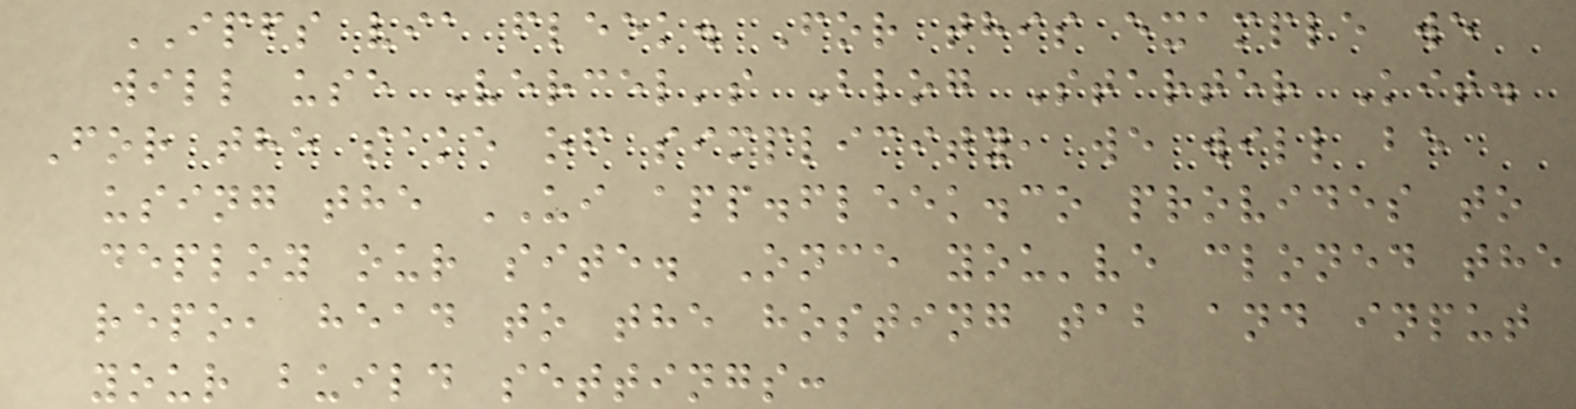IPFS via fleek. For this example we
will use Vercel's Blog Starter Kit.
For the sake of simplicity, we will be
using the UI app.fleek.co provides to
deploy our site. Once you've cloned the
repo, head to the hosting tab and input
your build settings:
